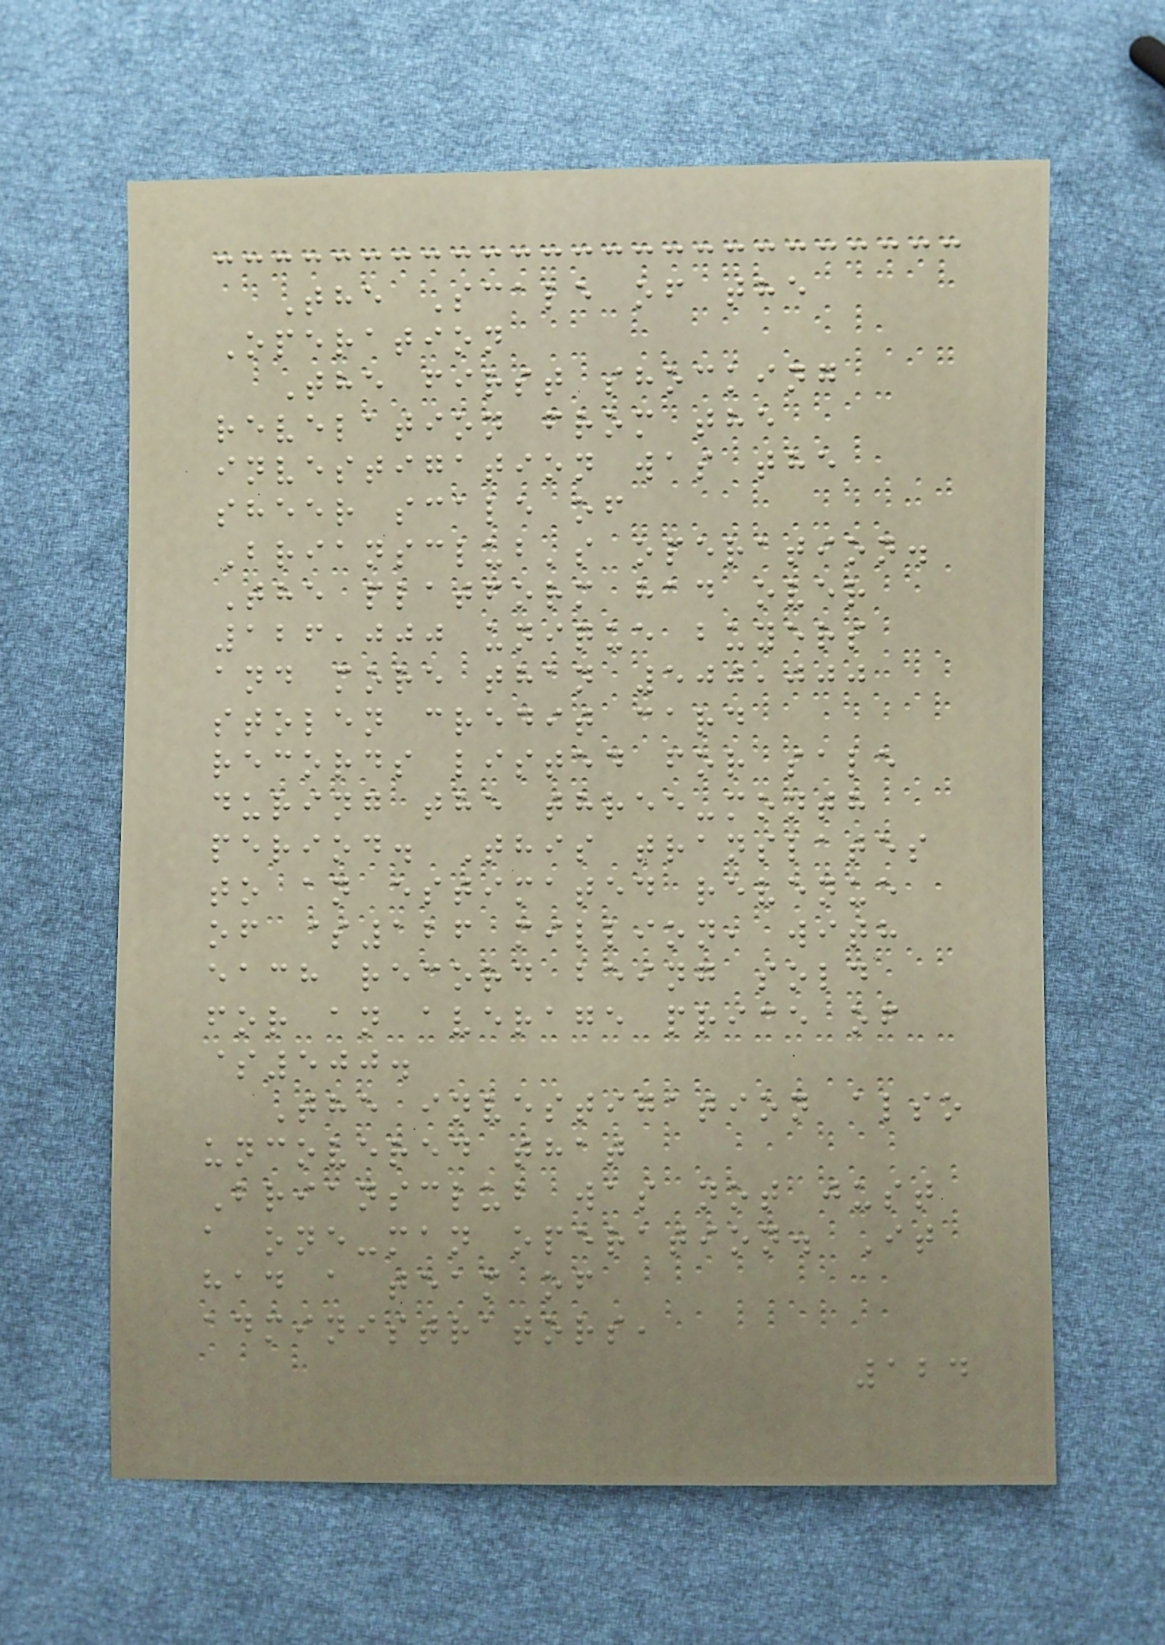The Scale of the
Operation
The first shocking
revelation from the
investigation was the
sheer scale of
Briansclub's operation.
The platform had over
126,000 unique buyers
and more than 500,000
stolen credit card
records listed for sale
during the three-month
period. This translates
to an estimated revenue
of $126 million, with
each record being sold
for an average price of
$500.
The investigation also
uncovered that
Briansclub was not just
a one-man operation. It
had a team of
administrators,
124
